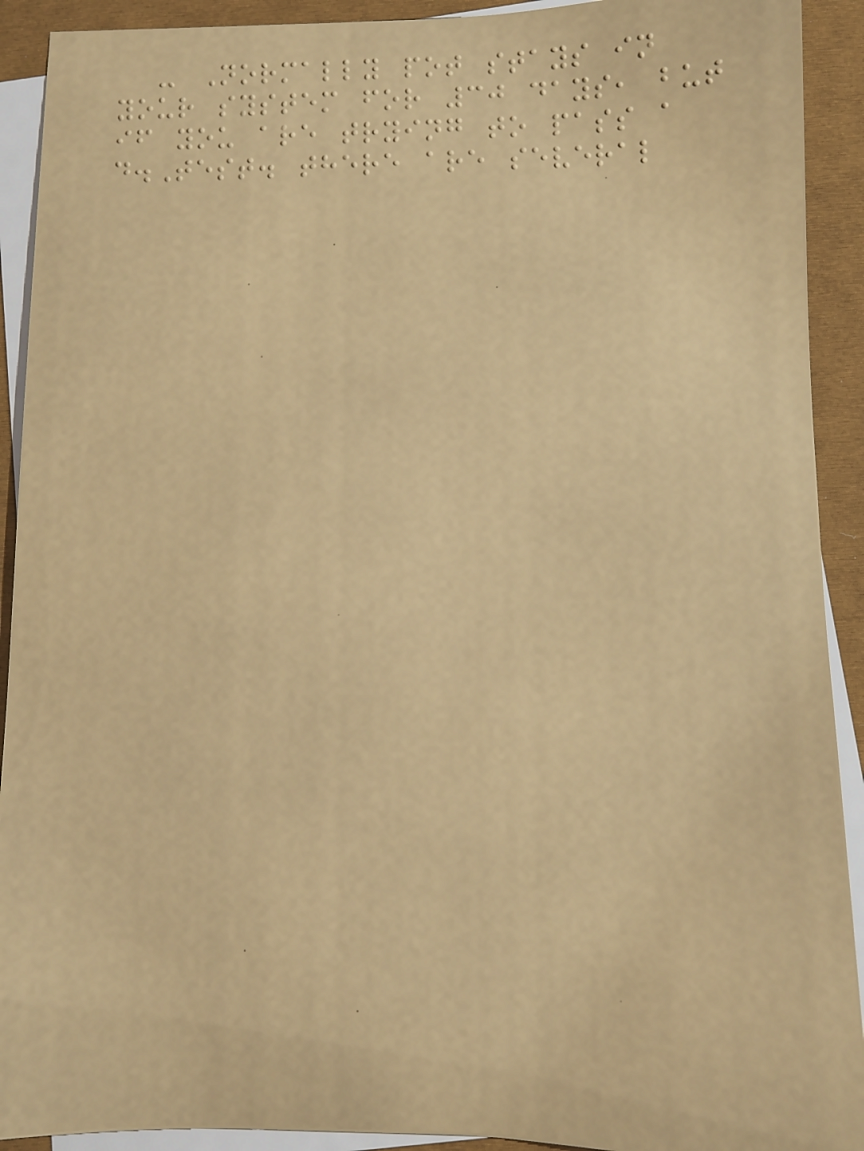- Normally pot stays in
your system for 30 days, but
if you are trying to pass a
d.Test. there are several
